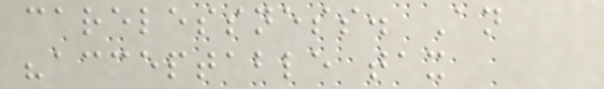carelessness. An
"acceptable tax
